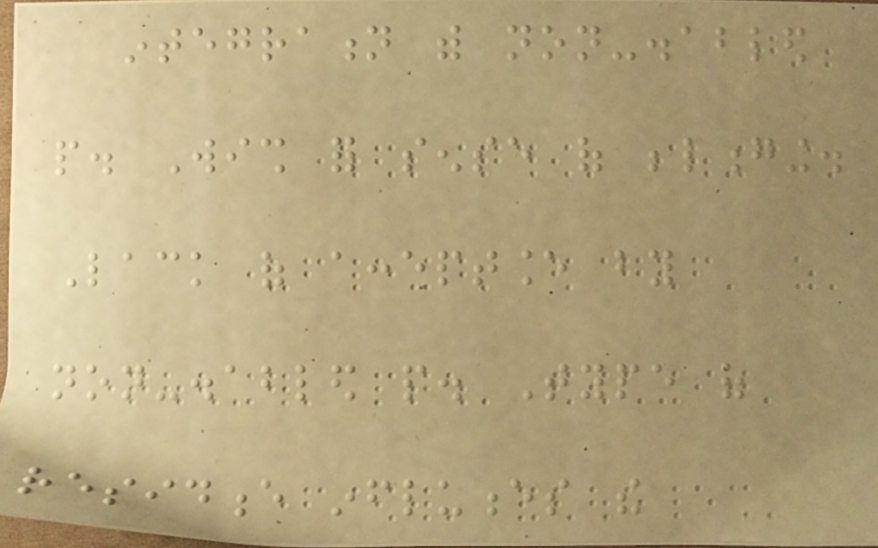integration with non-disabled
people. Wish for sense of belonging.
Lack of acceptance by
non-disabled people. Type of
residence influences the
